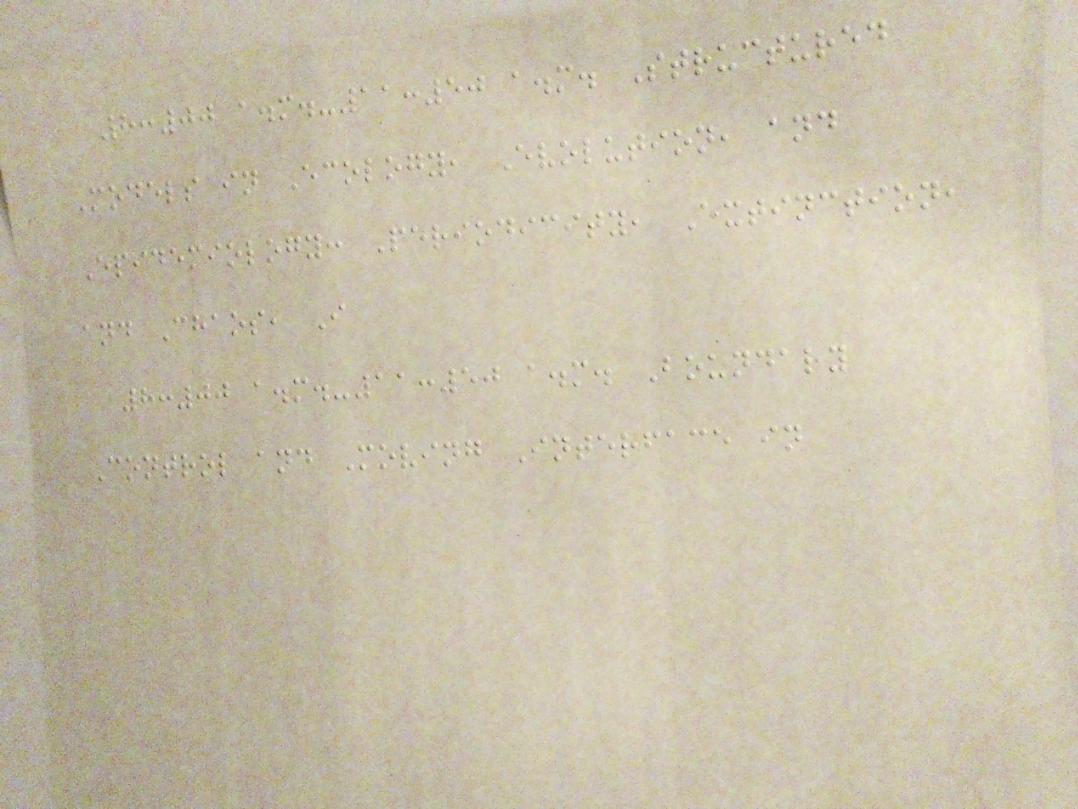8:00 a.m.-11:50 a.m. Structured
Models in Ecology, Evolution, and
Epidemiology: Periodicity, Extinction,
and Chaos, I
8:00 a.m.-11:50 a.m. Boundary
Control and Moving Interface in
